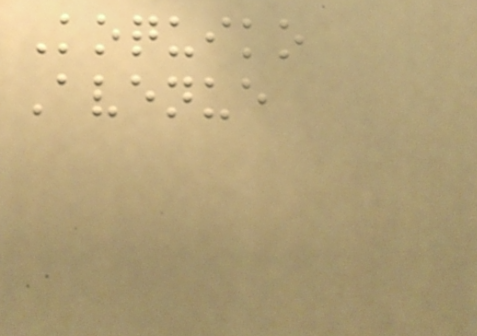Koquiko
Avenue
